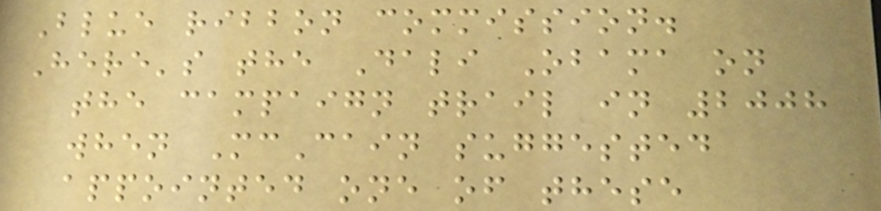Blue ribbon commission.
Here's the Dali Obama on
the campaign trail in 2008
when McCain suggested
appointed one of these
